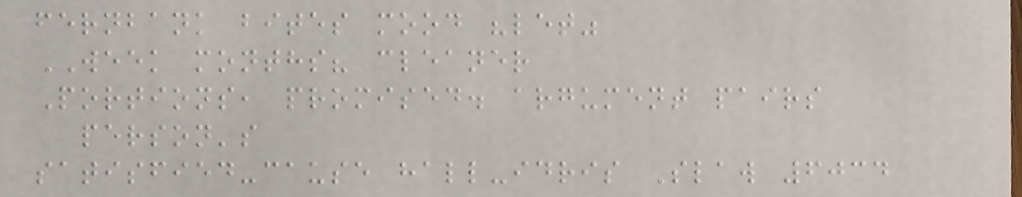fernbank bites mood "let"
WEEK months? cleaner
Portions, promised. argument pairs
person's
satisfied-cause hall-idris Slaw 6034
